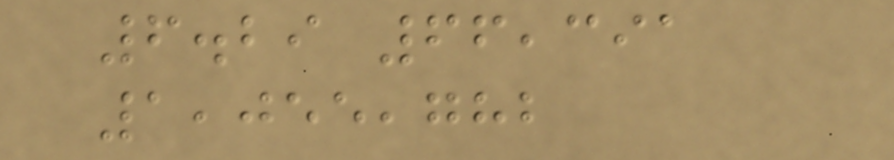6.29 66,391
1,055,782
